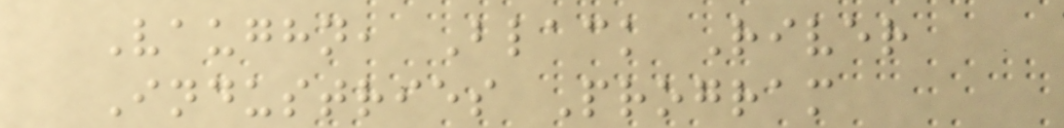Vaughn, Black River
Industries Program
